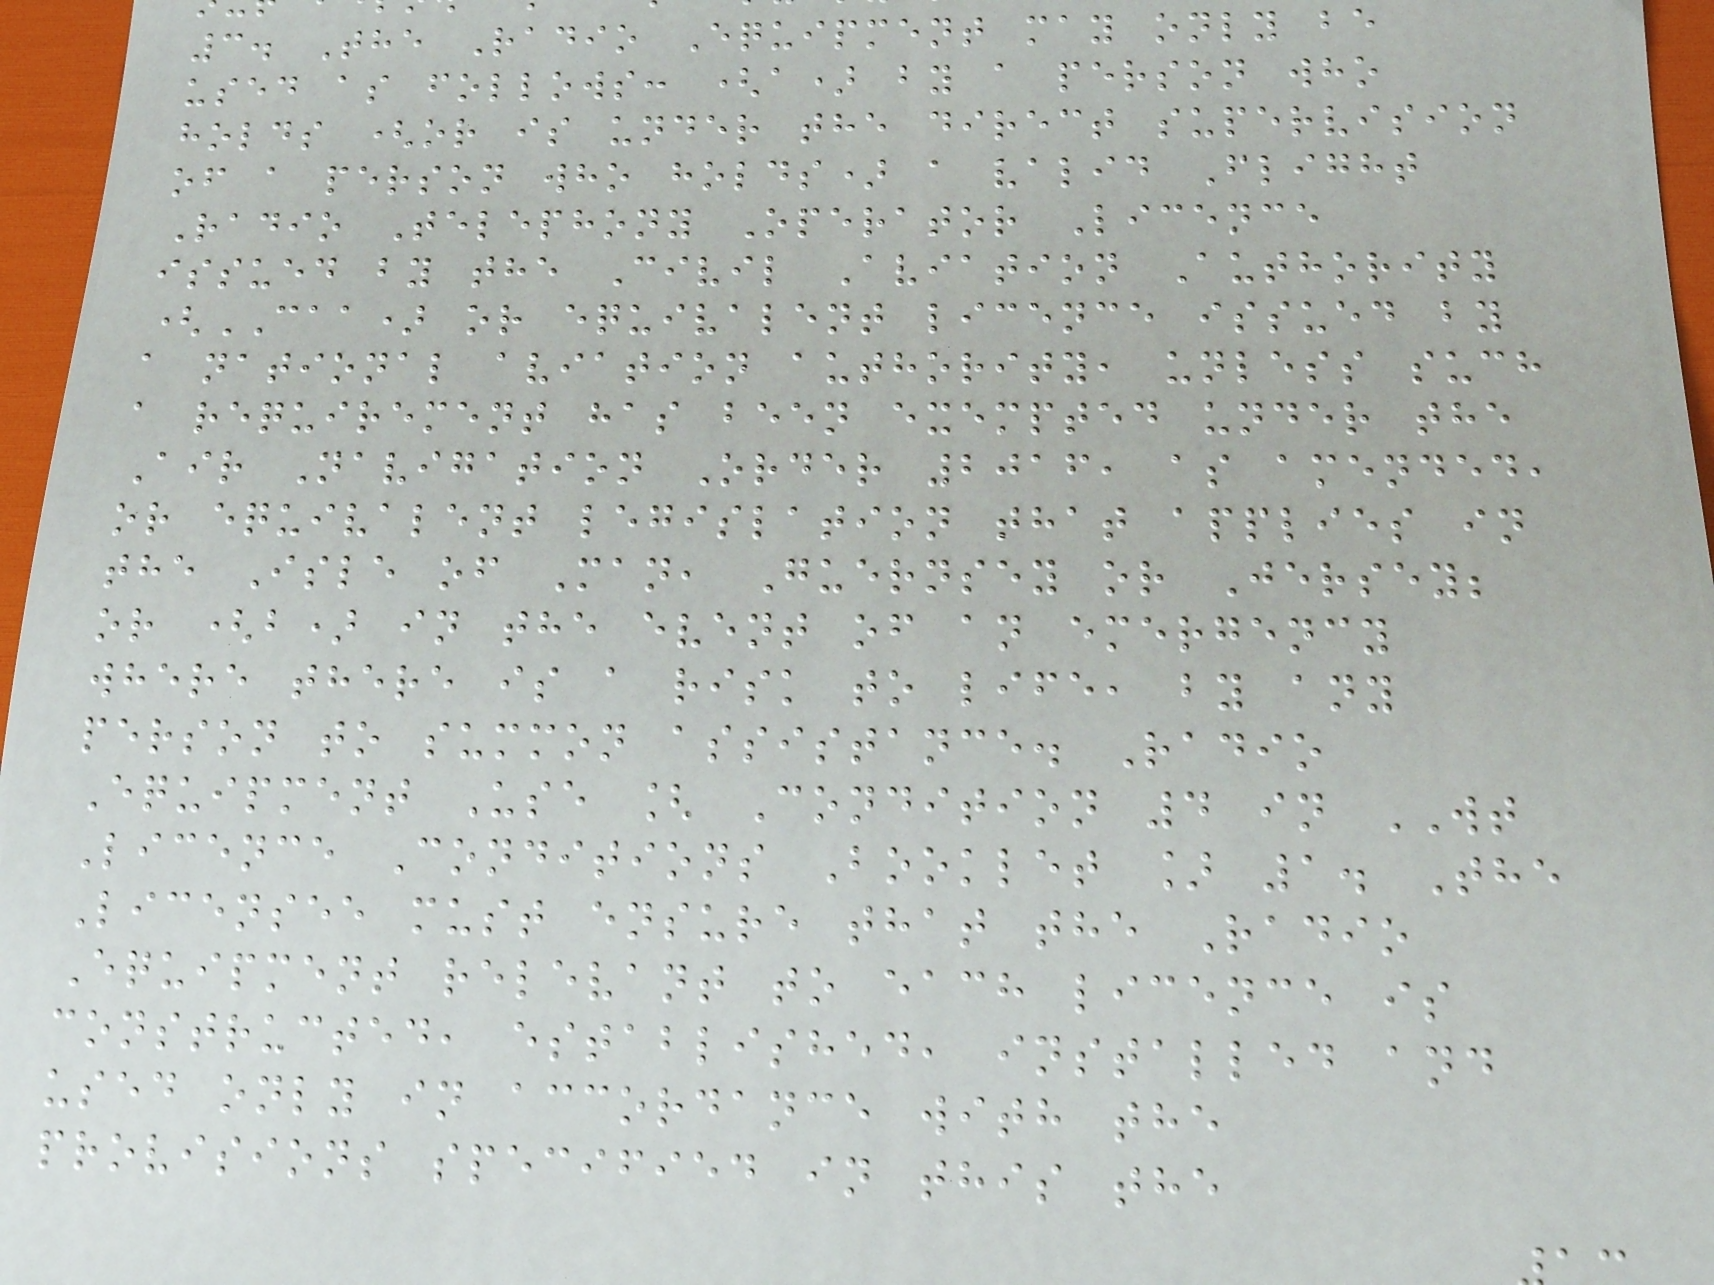3. The Radio Equipment may only be
used as follows: (a) by a person who
holds (or is under the direct supervision
of a person who holds) a valid Flight
Radio Telephony Operator Licence
issued by the Civil Aviation Authority
(CAA) or equivalent licence issued by
a national aviation authority, unless such
a requirement has been exempted under the
Air Navigation Order 2016, as amended,
or equivalent legislation that applies in
the Isle of Man, Guernsey or Jersey;
or (b) in the event of an emergency
where there is a risk to life, by any
person to summon assistance. Radio
Equipment Use [ Condition 4 in WT
Licence Conditions Booklet ] 1. The
Licensee must ensure that the Radio
Equipment relevant to each licence is
constructed, established, installed and
used only in accordance with the
provisions specified in this the
